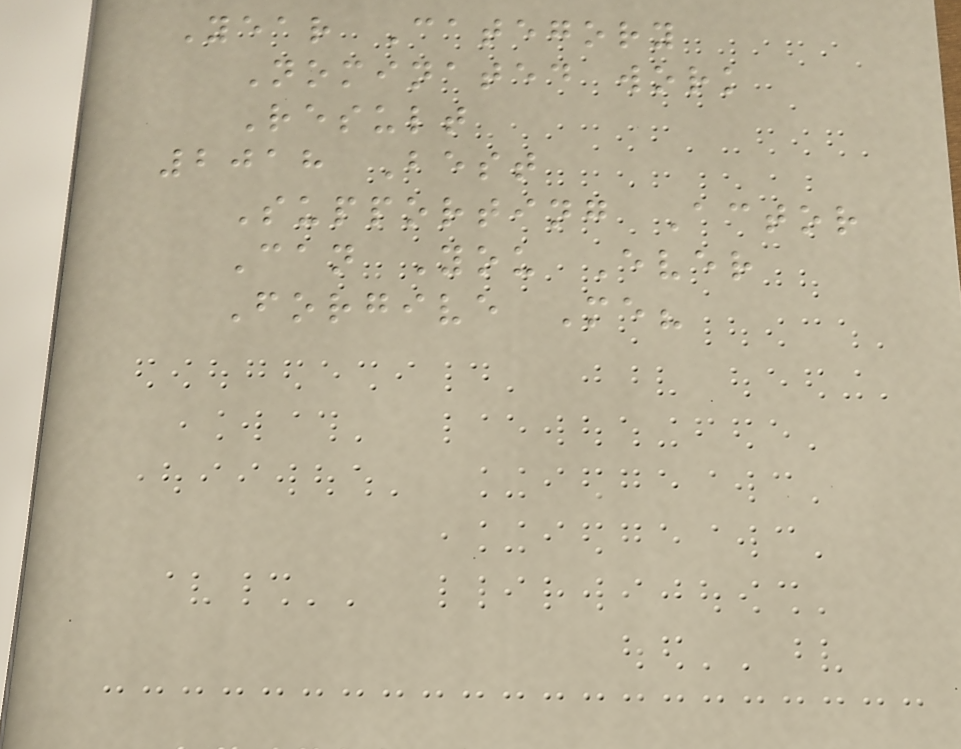Year Category
Nominated work
Result
2018 Best
Supporting Actor
Can You Ever
Forgive Me?
